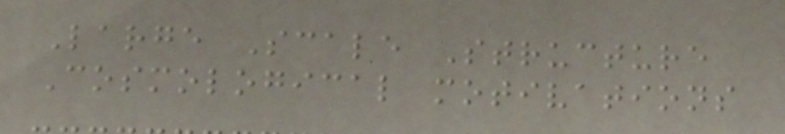Large Scale Structure
Cosmological motivations
